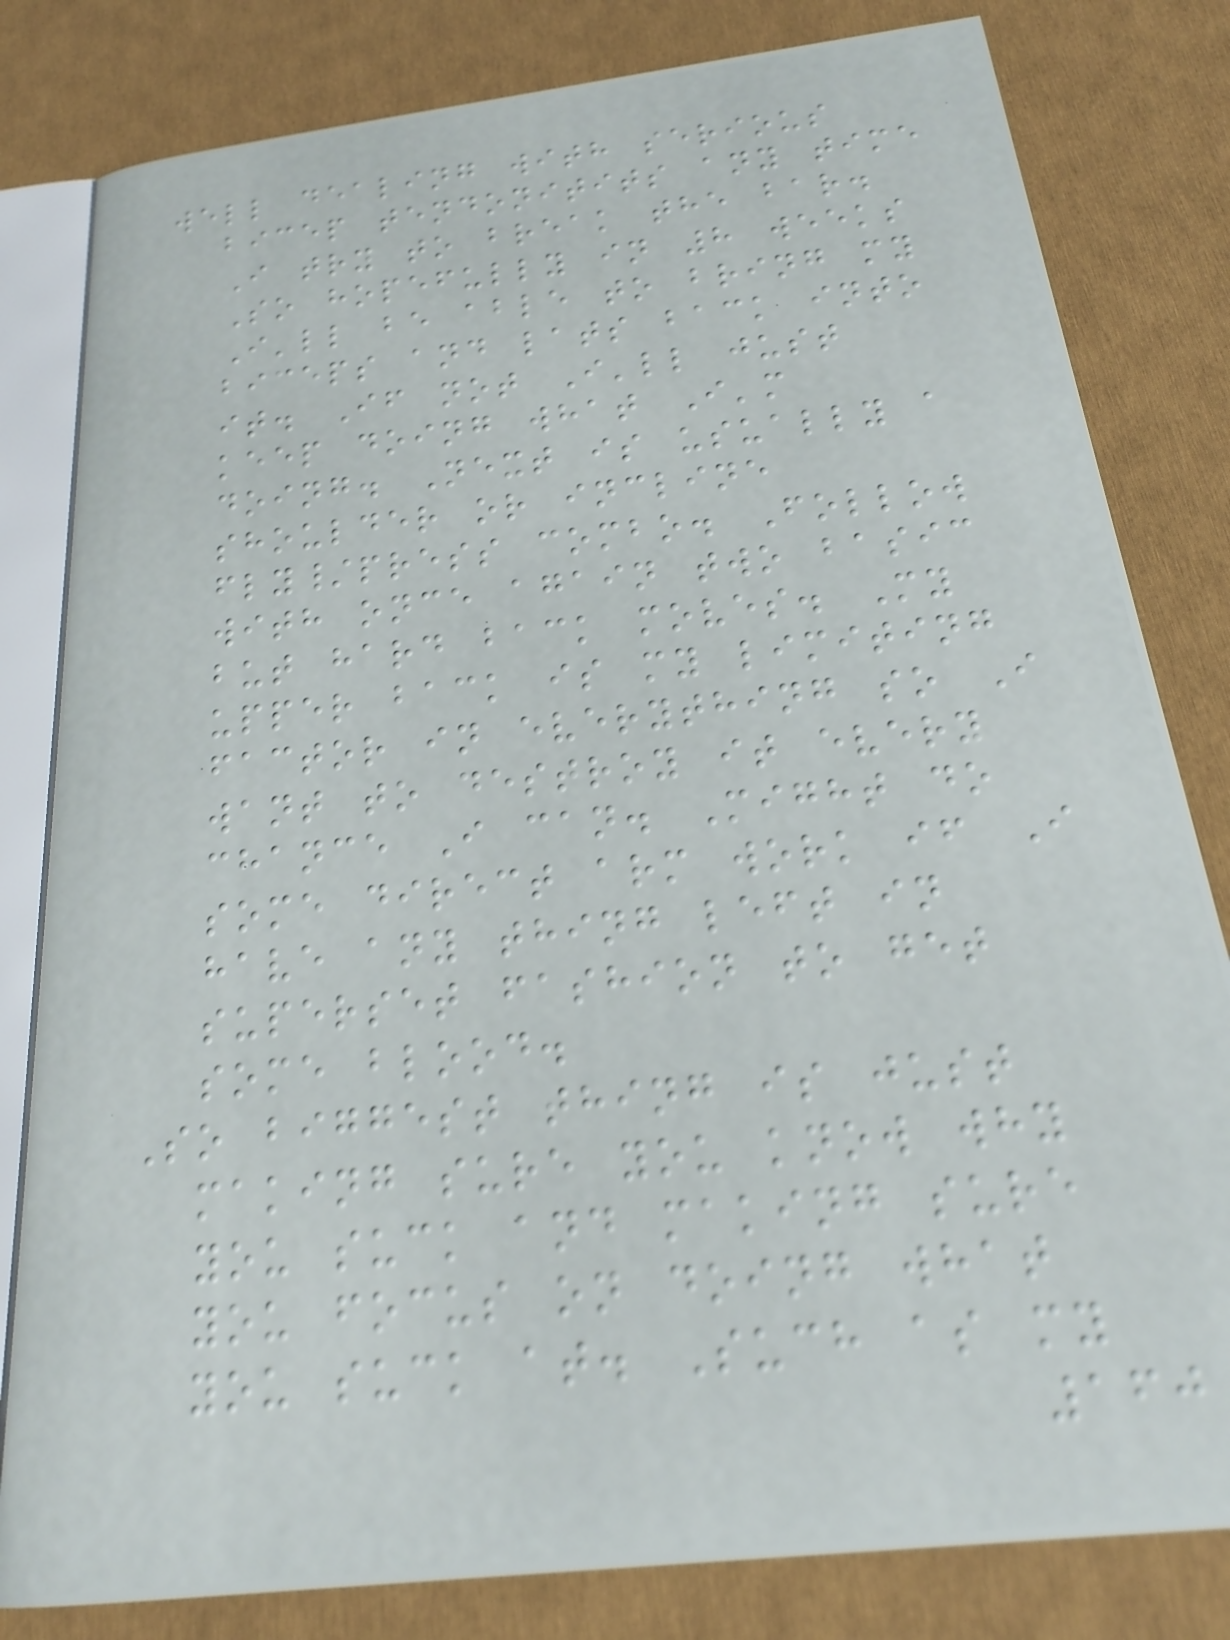well dealing with serious
bicep tendonitits any time
I try to break the bar.
So hopefully in 8 weeks
I'll be able to bring my
biceps and lats back into
it. If not I'll just
keep doing what I'm
doing. Next is usually a
shoulder or incline
fly/press combo. Follow
with once again two basic
but hard back moves. My
upper back is my limiting
factor in everything so I
want to destroy it every
chance I can. Might do
some direct arm work if I
have any thing left in
superset fashion to get
some blood.
So biggest thing is just
making sure you know why
you suck and making sure
you focus on doing what
you suck at. Such as my
160
